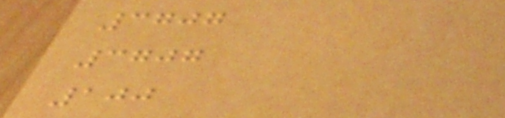3707
3707
100
